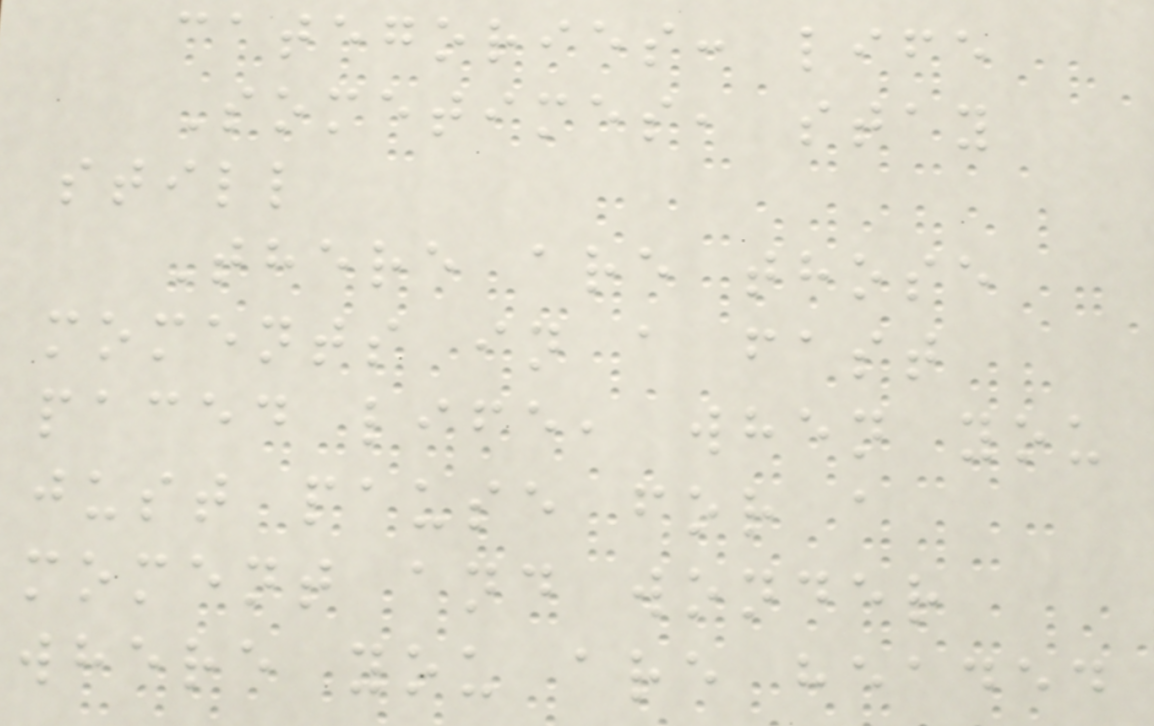categories: life
Sometimes, stay
still
There are those
moments in a fast
paced life, when you
just pause for a
moment and wonder
where you are headed
